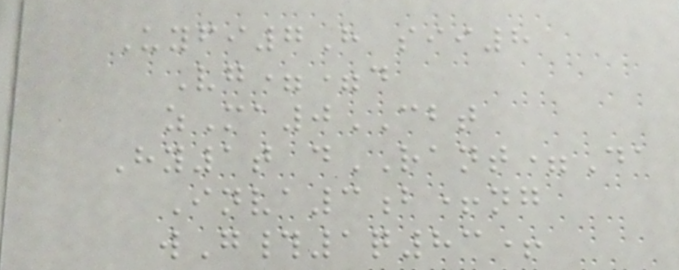Uyfi7H sii8
Vg==d
zMa0CBT
Hy1t dRANT=Da
Inva3b+ng
wG#1q83+
